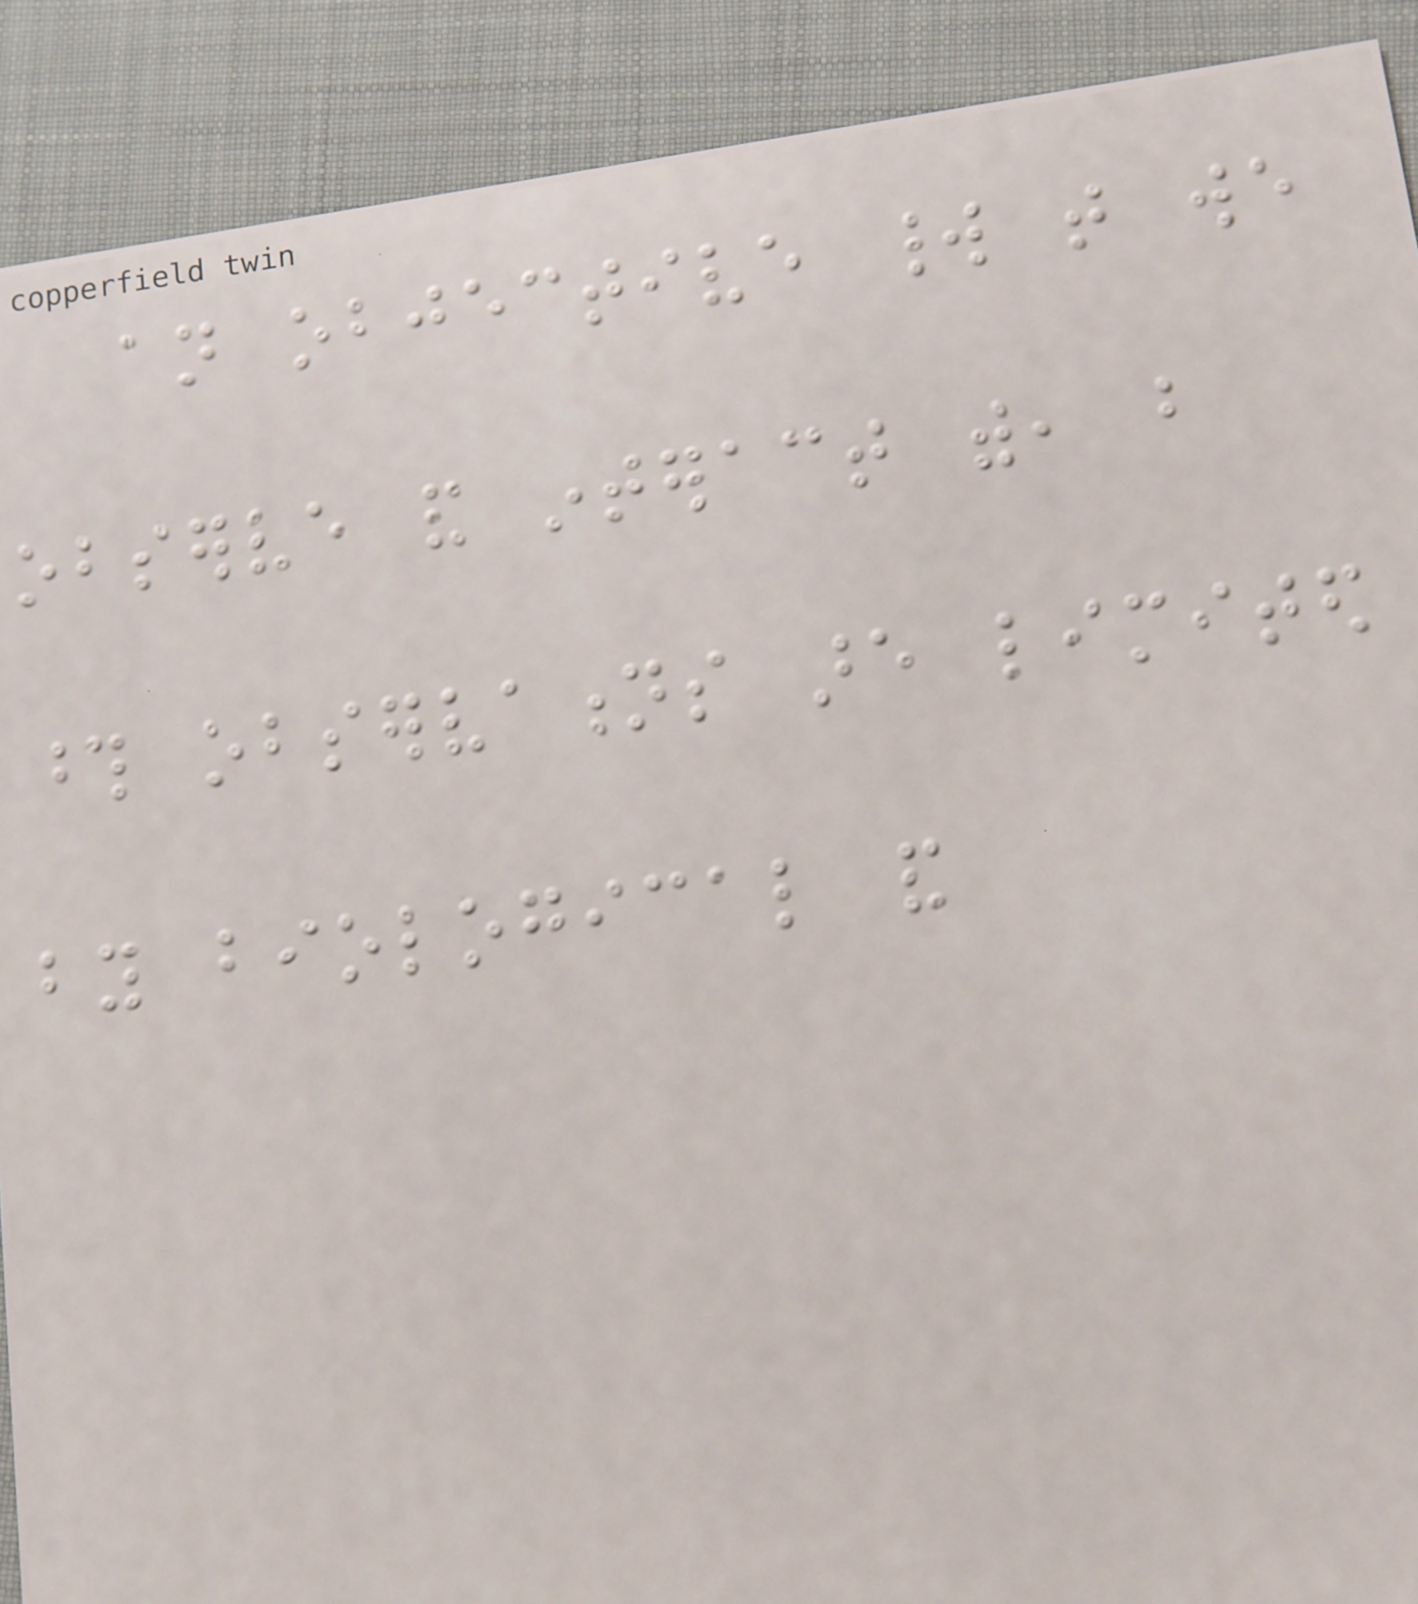an objective world that we
observe and interact with, but
those observations are limited
by biological and
